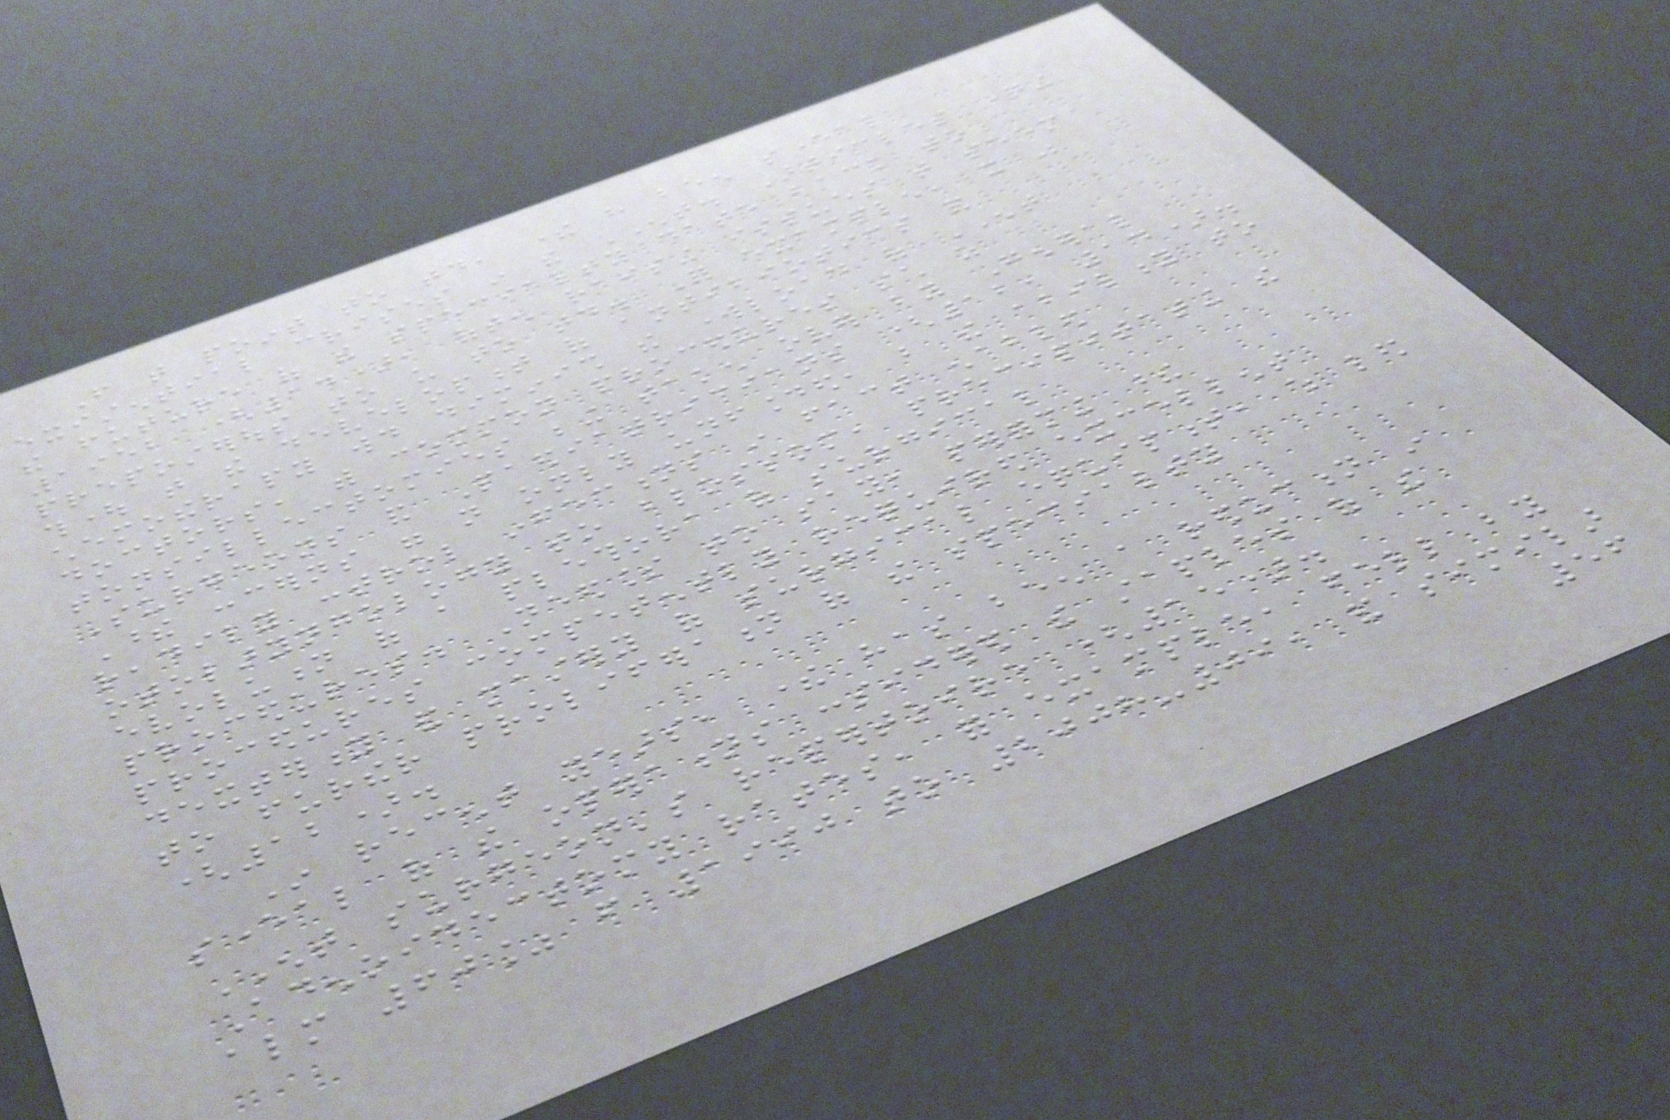From that point to today, there have been several
existential crises in the ENT. Articles questioning
the future of the specialty date back to
1952 (14), often raising issues that seem
preposterous to us to today. For example, it was
thought that the development of antibiotics and
chemotherapy would diminish the workload of ENT
doctors, with common procedures such as
tonsillectomies being taken over by General
Surgeons and Paediatricians (12, 14).
These concerns were not only unfounded, but the ability to
readily control infections in fact enabled
otolaryngology to blossom, precipitating the
evolution of a plethora of surgical
procedures. Needless to say, performing these
procedures competently required excellent
dexterity and mastery of surgical equipment, which led
to further proliferation of the specialty
(12).
In recent years, there has been a reduction in
several of the operations considered the staples of the
ENT surgeon's repertoire (15).
Adenoidectomy rates, for example, fell by
almost 60% from 1990 to 2008-09, and similar
56
